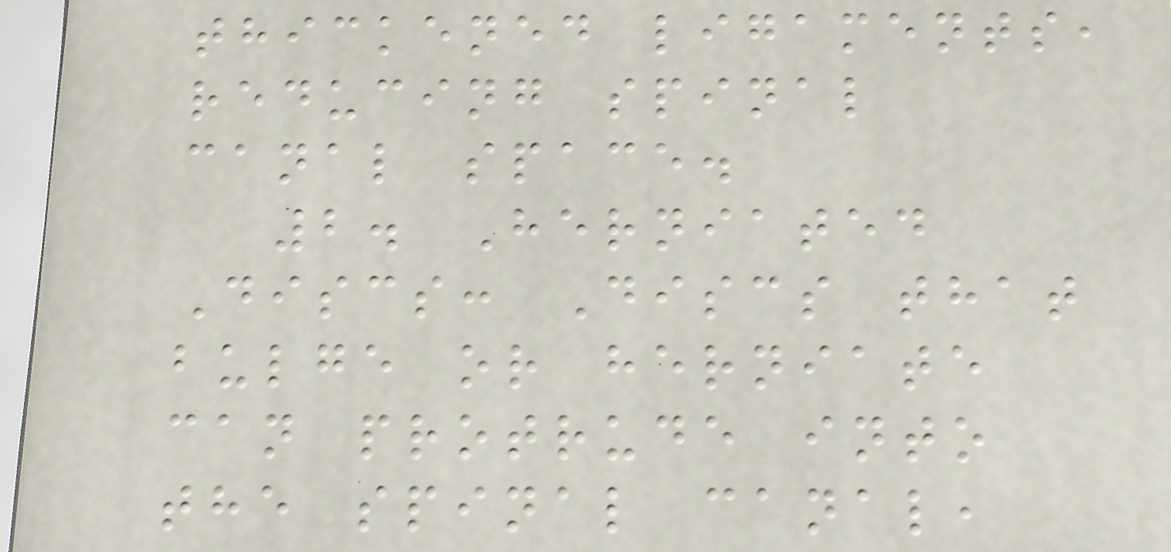thickened ligaments,
reducing spinal
canal space.
2. Herniated
Discs: Discs that
bulge or herniate
can protrude into
the spinal canal,
